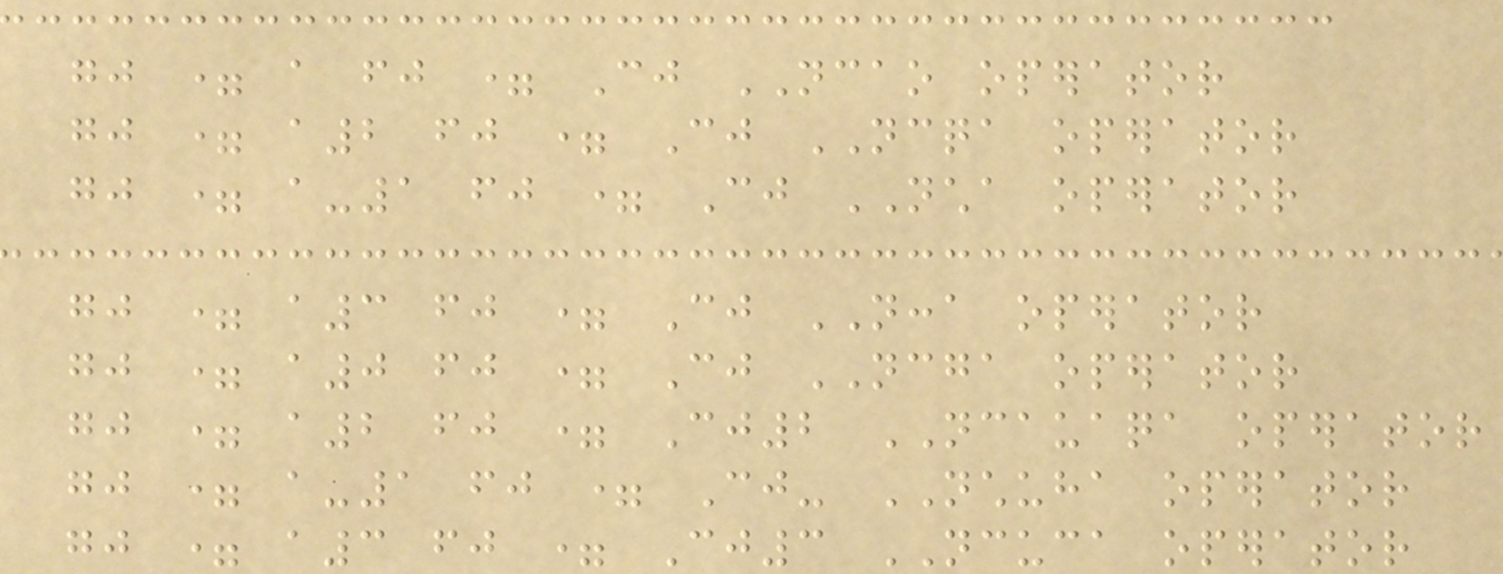gj = a fj = Cj NCAO operator
gj = a2 fj = Cj NCQA operator
gj = a-1 fj = Cj NCHA operator
gj = a3 fj = Cj NCCA operator
gj = a0 fj = Cj NCGA operator
gj = a2 fj = Cj2 NCAUAQA operator
gj = a-1 fj = Cj- NCHUHA operator
gj = a3 fj = Cj3 NCUCA operator
